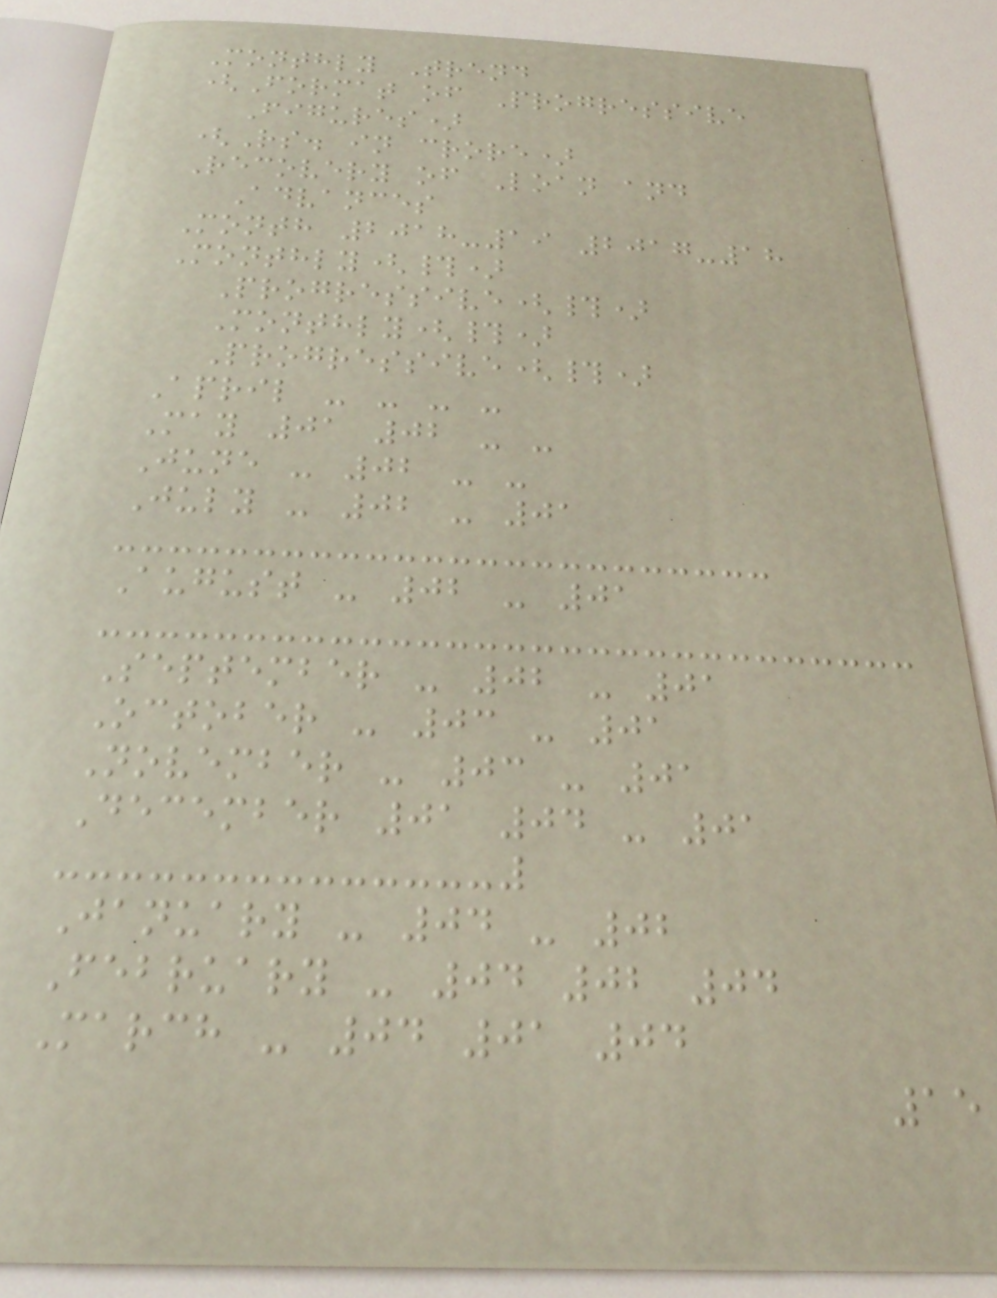Monthly Trend
(Format of Progressive
Figures)
(Rs. in crore)
Recovery of Loan and
Advances
Month 2018-19 2017-18
Monthly(#)
Progressive(#)
Monthly(#)
Progressive(#)
April - - - -
May 01 02 - -
June - 02 - -
July - 02 - 01
August - 02 - 01
September - 02 - 01
October - 03 - 01
November - 03 - 01
December 01 04 - 01
January - 04 - 02
February - 04 02 04
March - 04 01 04
15
